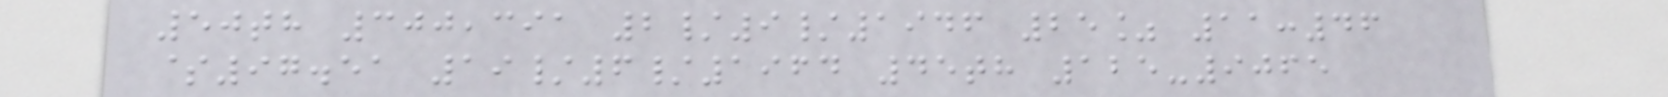50th 300,391 2/9/1946 25% 11:46
$97.51 19/6/1964 45th 125-9065
